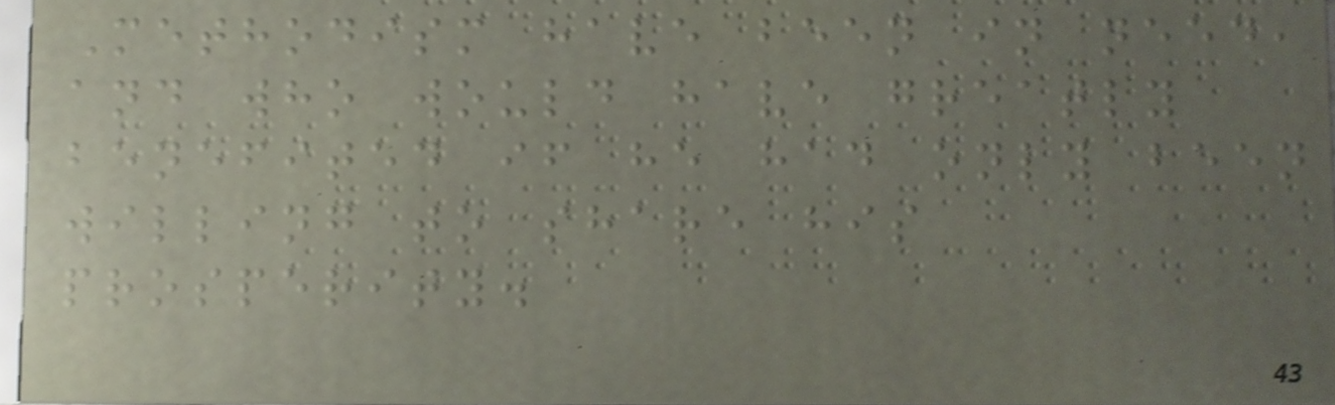Methodism have been in need,
and who would have greatly
benefited if he had only been
willing to share his
prosperity.
